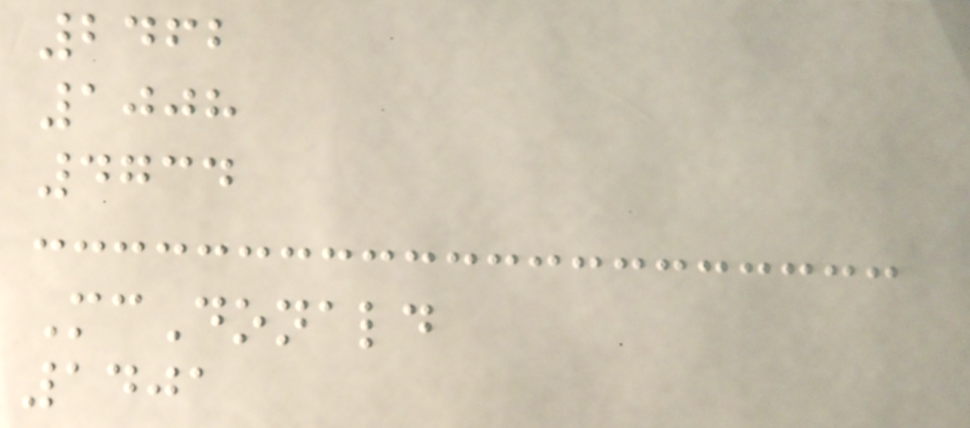2462
1008
4734
McDonald
1401
